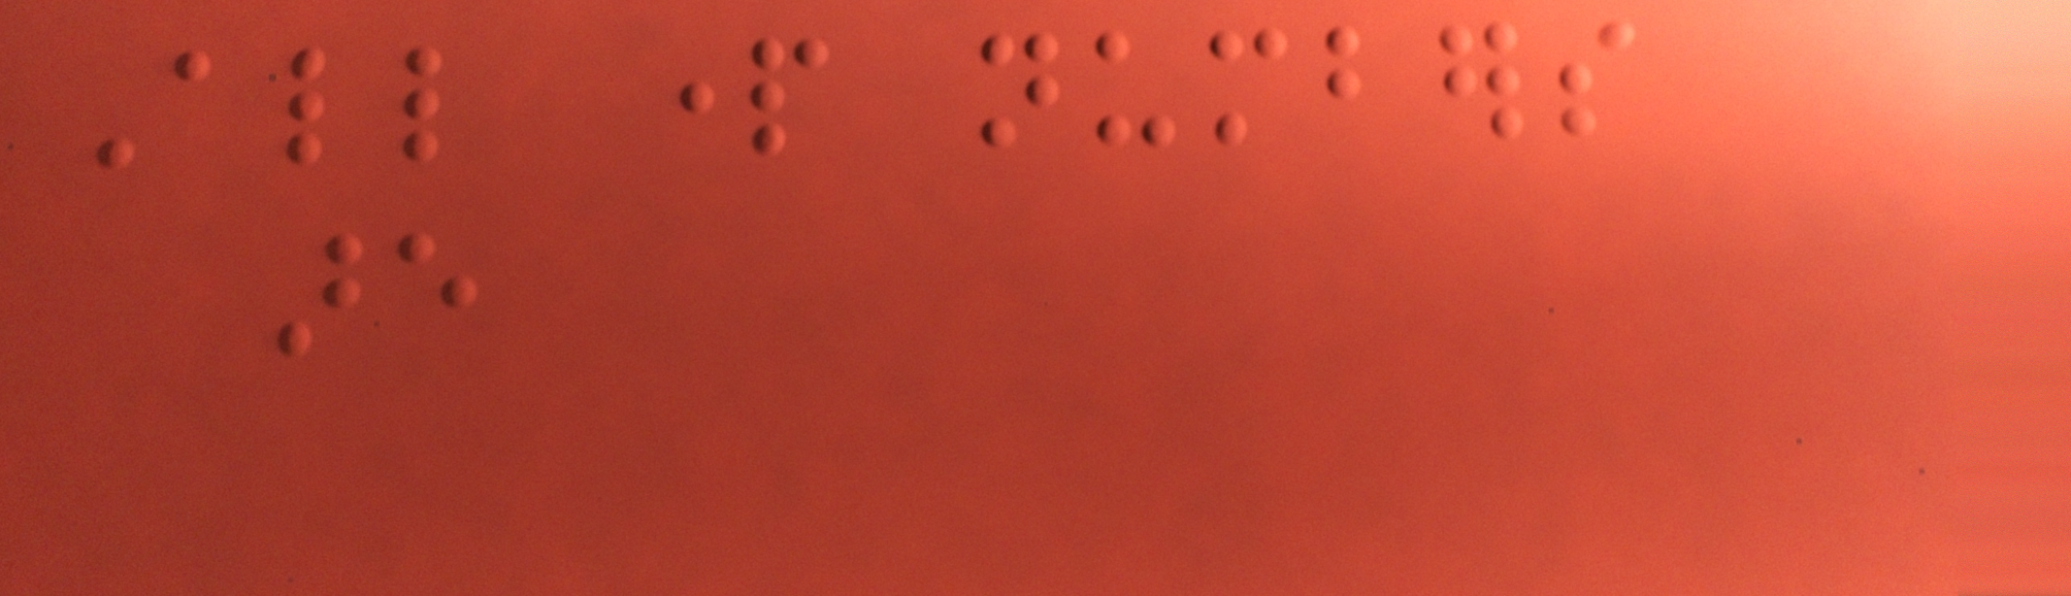All part numbers
are
